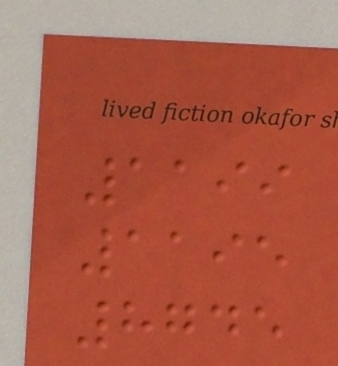1199
1195
8745
